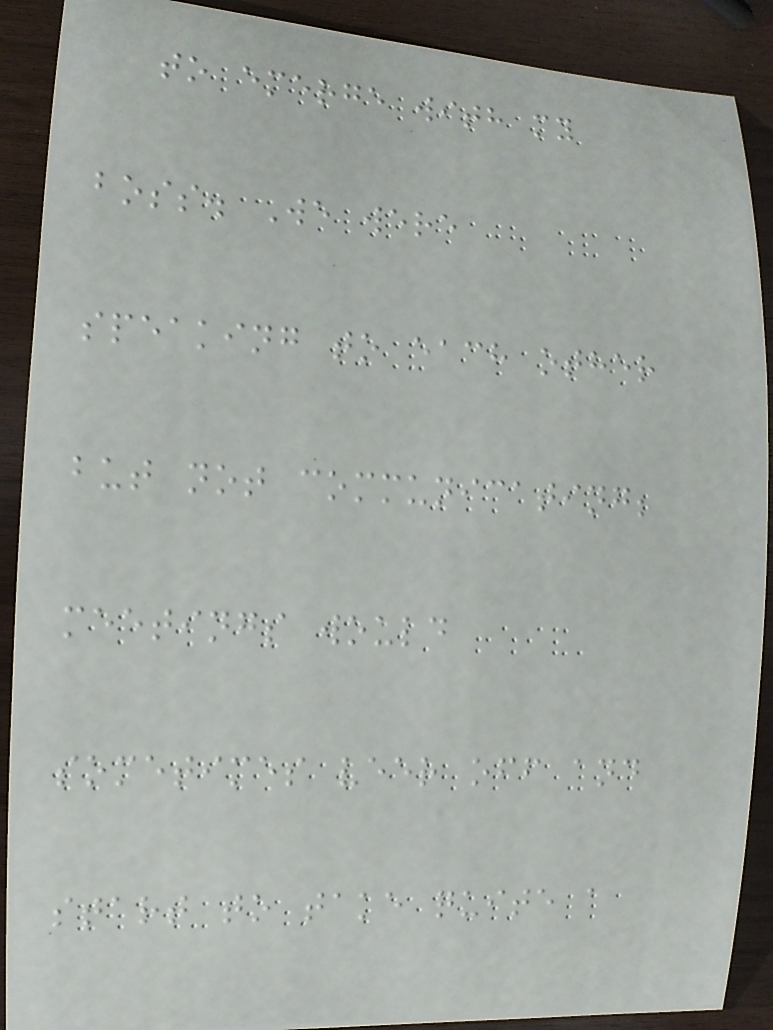to emerge with my
boss. We were
speaking to each other
but not communicating;
meetings would
sometimes veer off and
start to take quite a
